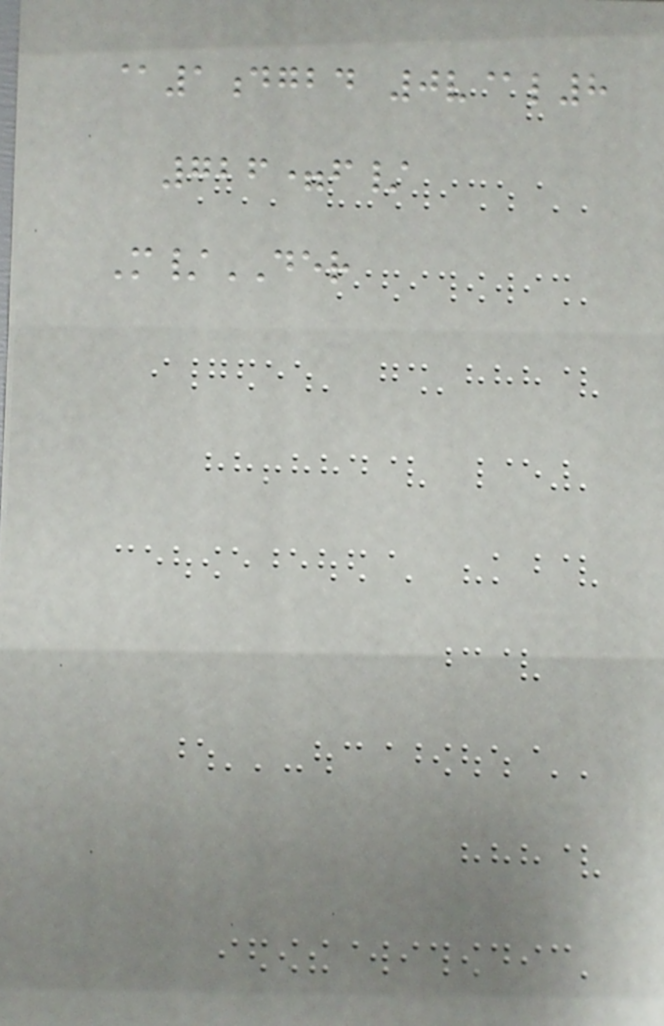@1dgbd 0v@l8
726=f/
M/DER
